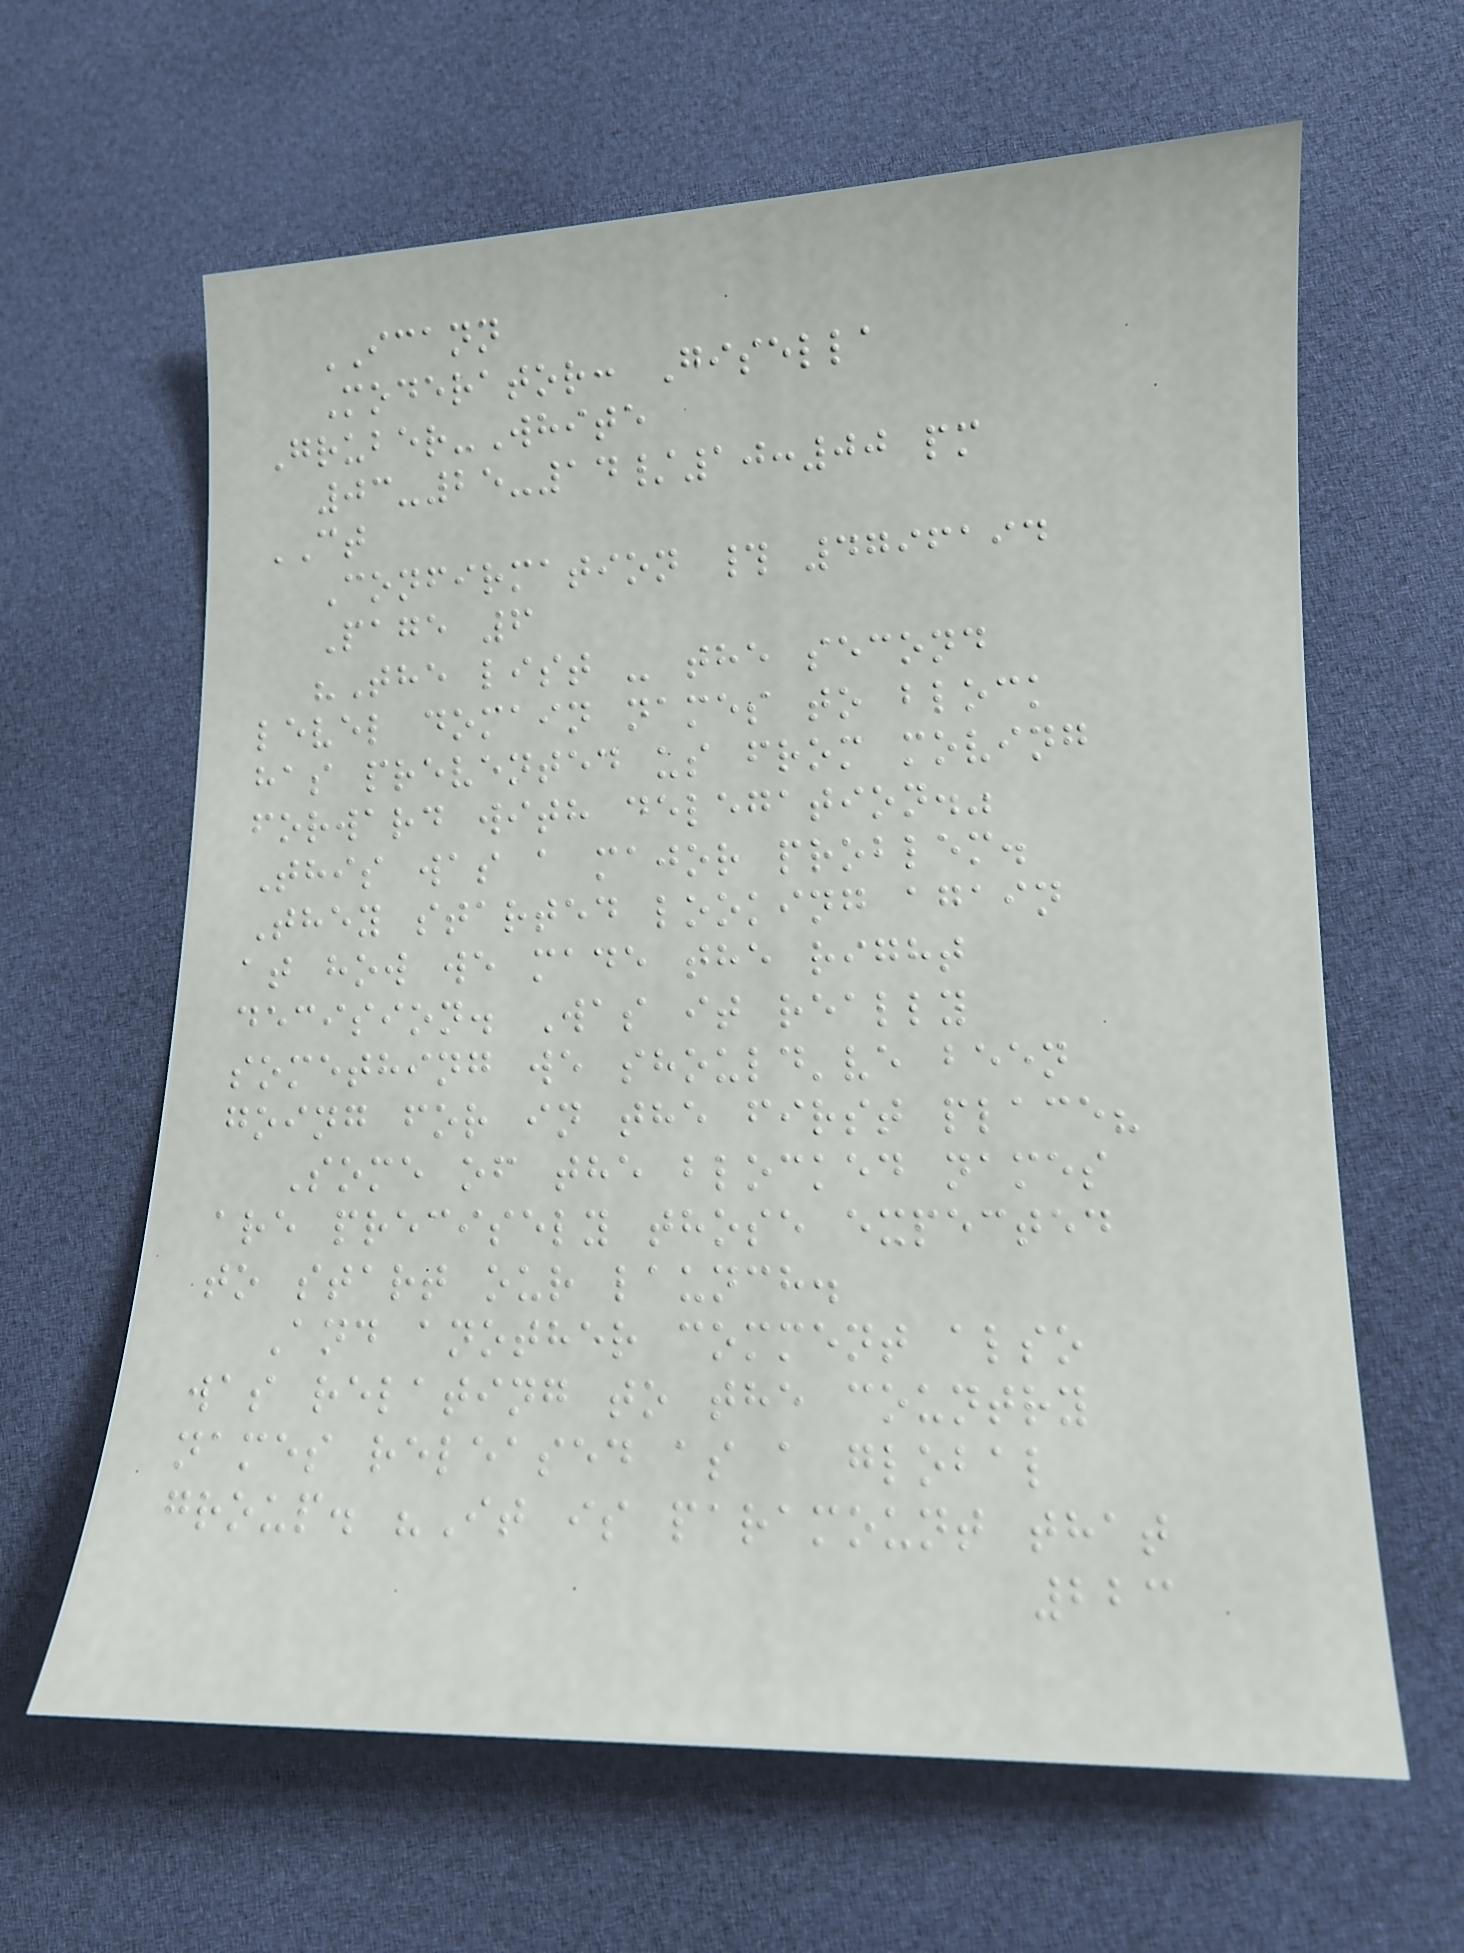ICANN
Moderator: Gisella
Gruber-White
03-25-14/10:00 pm
CT
Confirmation # 4796194
Page 6
"The list - the second
level domain names to block
has prevented us from moving
forward with delegation."
This was a major problem.
They started looking again
at how we made the right
decision. Was it really
something we should've been
going for in the first place?
Some of the blocked names
are precisely those expected
to start our launch.
And another comment also
was relating to the country
names released as a global
group. "It is paramount that
223
